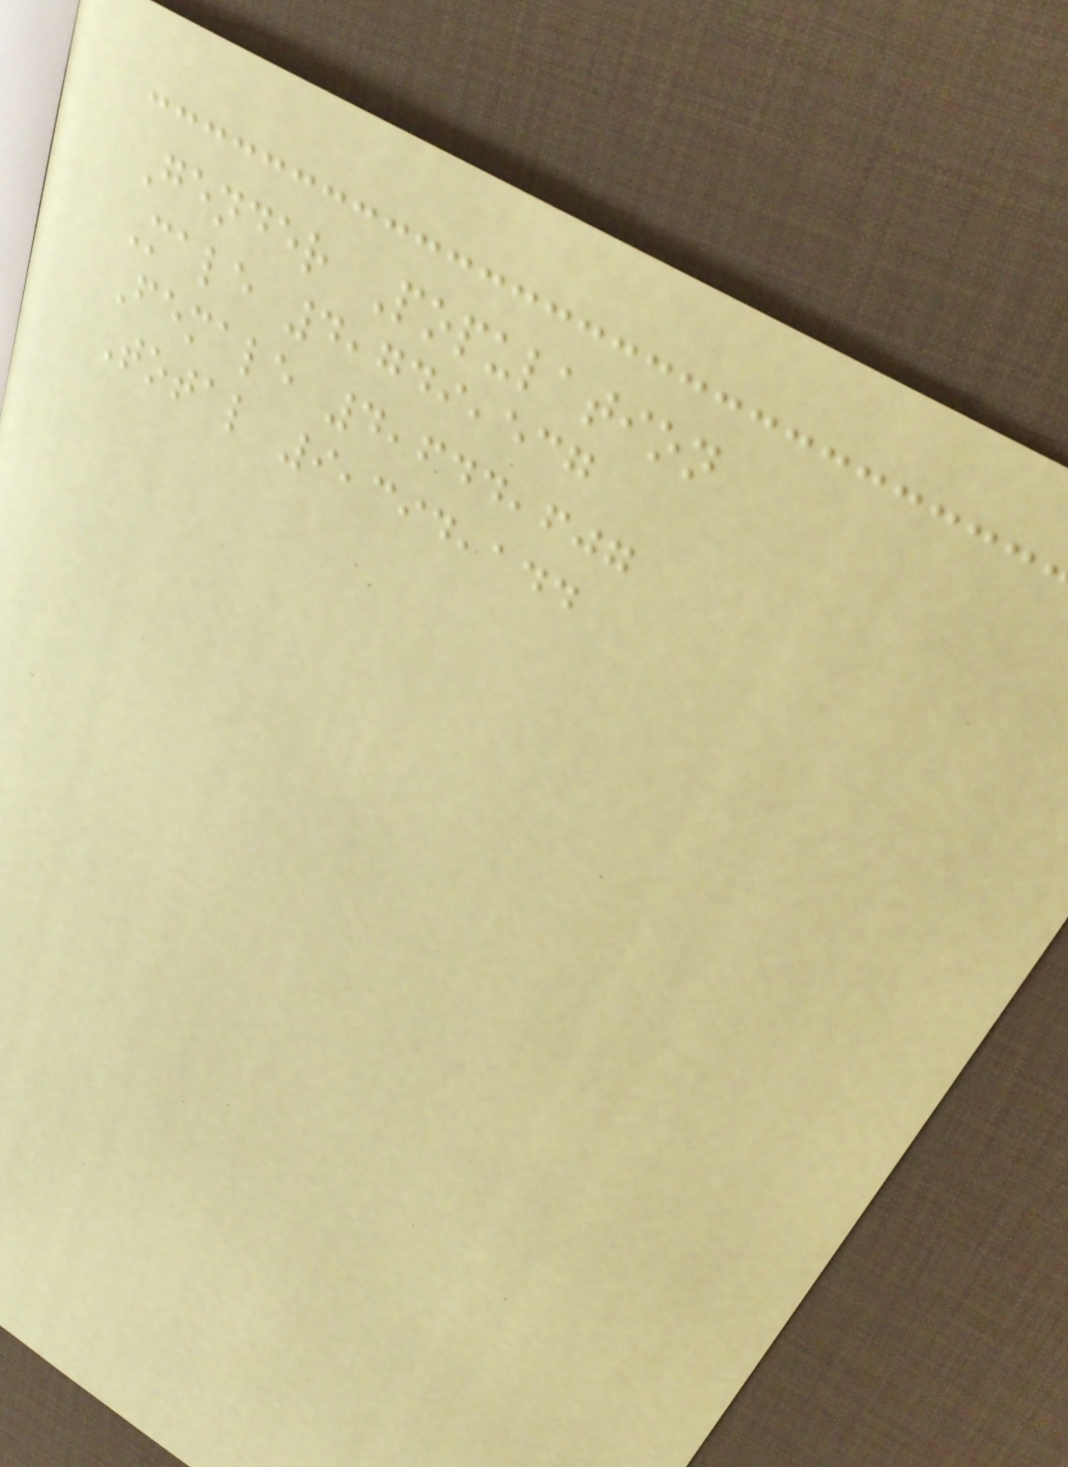Gender Population
Male 4,749,537
Female 4,644,607
Total 9,394,144
